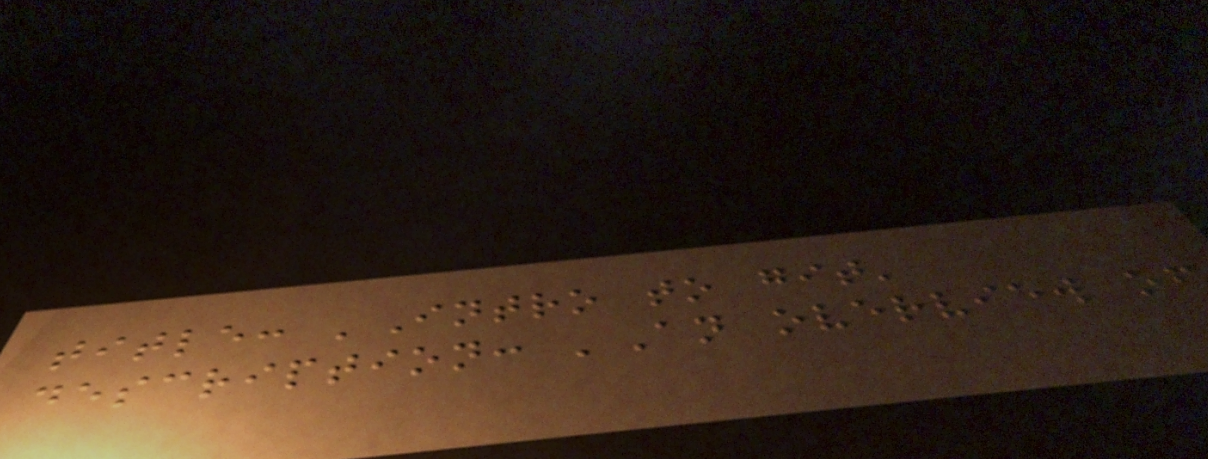title: 'Intro to git'
description: 'An overview of
